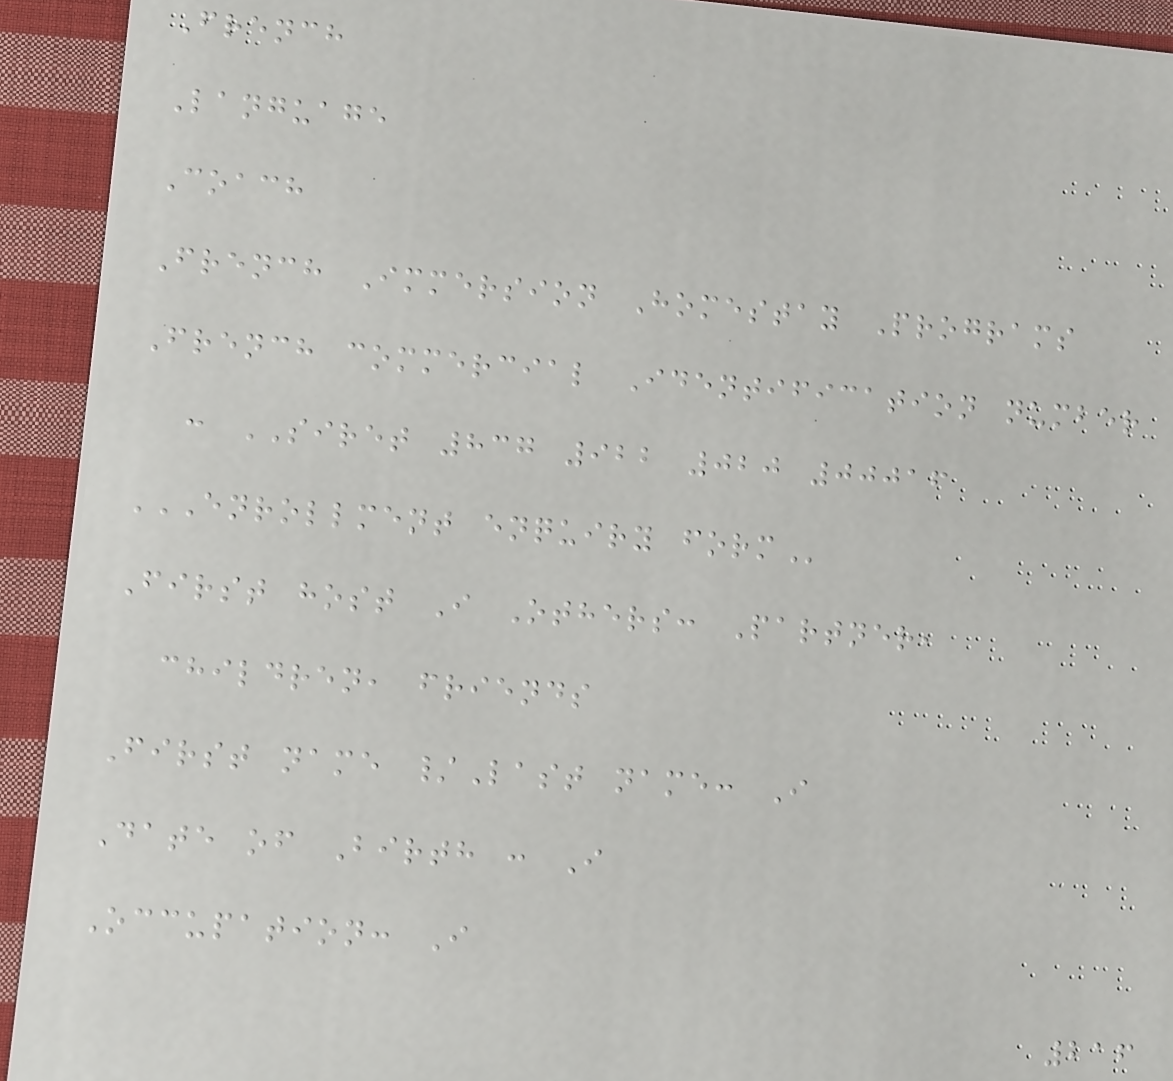French
Language
Coach
French Immersion Homestay Programs
French commercial Identification number
: SIRET 837 922 020 00016
ENROLLMENT ENQUIRY FORM
First host I Others: Partner,
children, friends
First name /Last name: I
Date of Birth : I
Occupation: I
216
